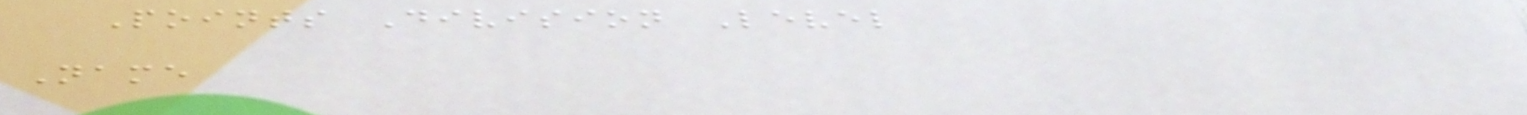Points Division Level
Name
